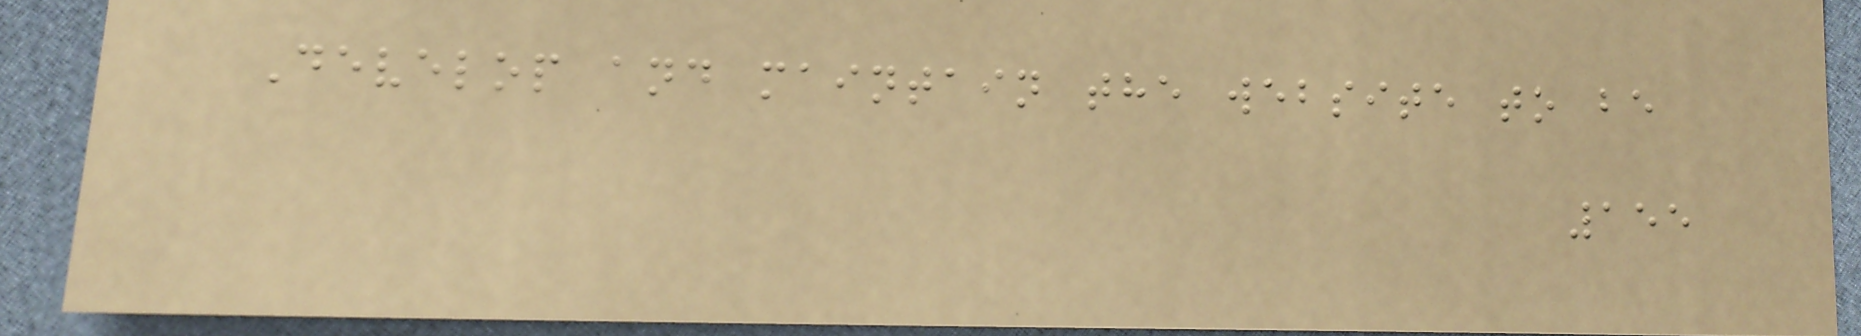Develop and maintain the website to be
155
